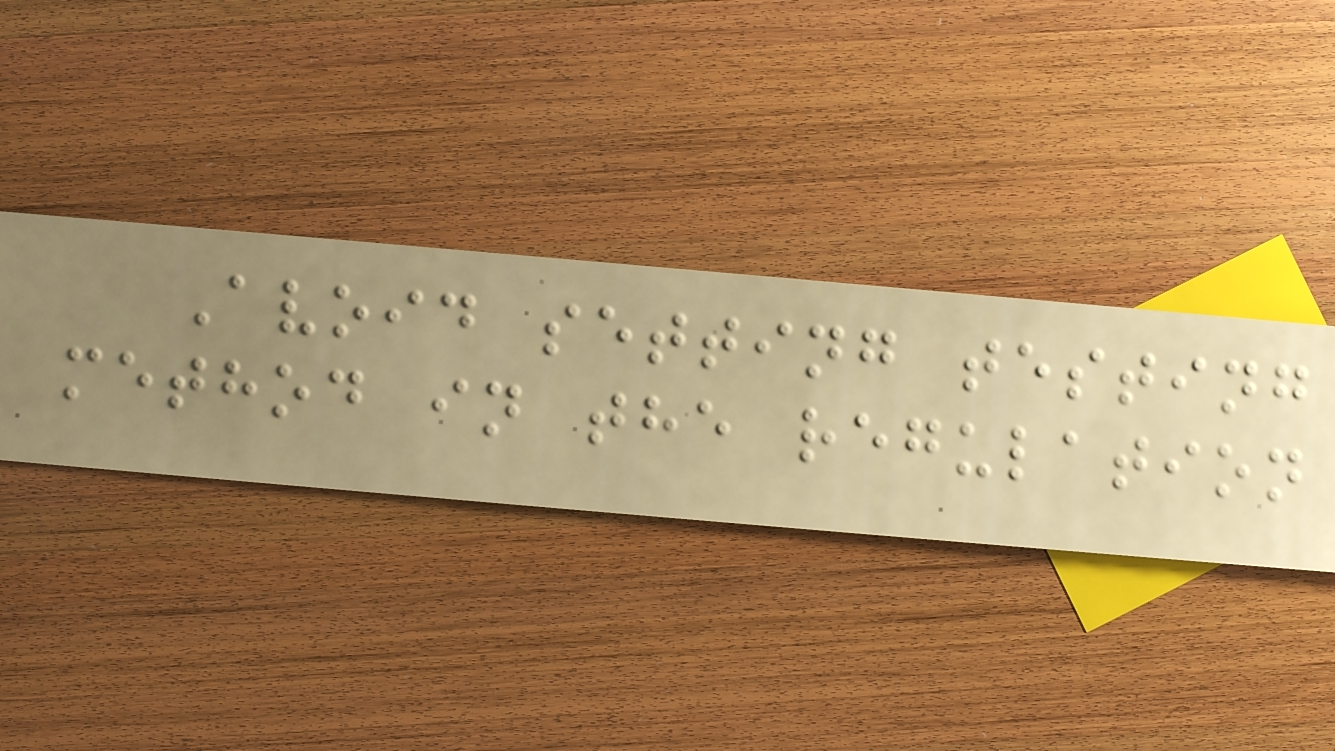Avoid setting testing
method in the regulation
